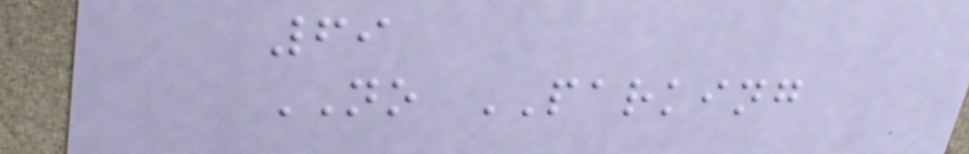69
NO PARKING
